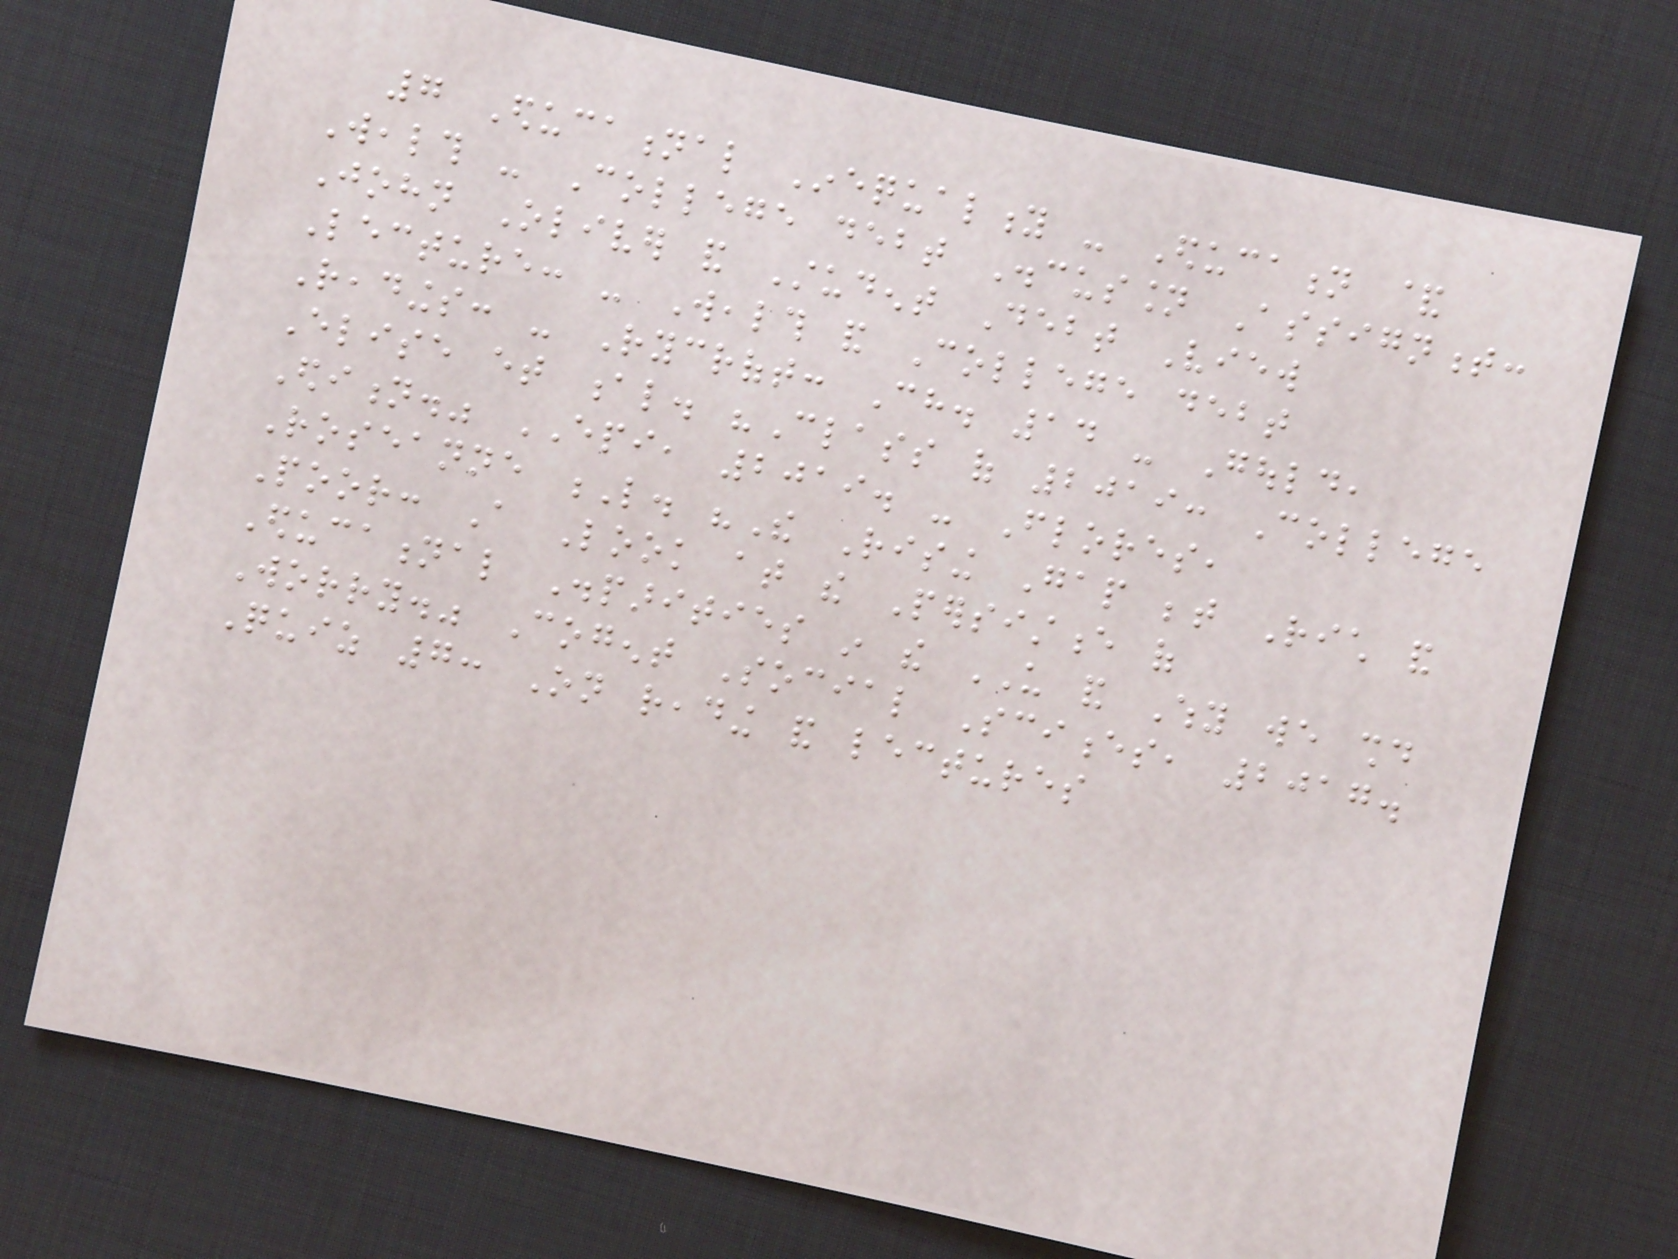7 Educational Inequality - Education &
Wealth - College debt Discussion Assignment:
John Oliver and Student Debt View
Lecture: - Wealth and College debt
Readings: - Rycroft: Ch. 14 - Gould,
Elise et al. "Class of 2019: College
Edition." EPI, 2019. - Flores,
Roseanne L. "The Rising Gap between Rich and
Poor: A Look at the Persistence of
Educational Disparities in the US and Why we should
Worry." Cogent Social Sciences, 2017.
Quiz 7: On reading and lectures
